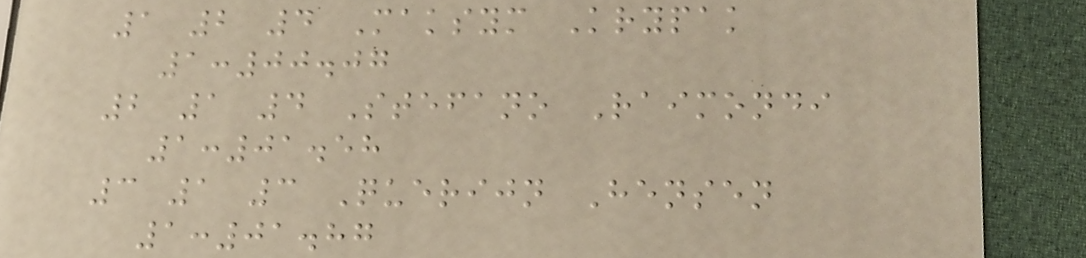1 2 4 Maksym Krypak
1:00.07
2 1 4 Stefano Raimondi
1:01.58
3 1 3 Querijn Hensen
1:01.87
